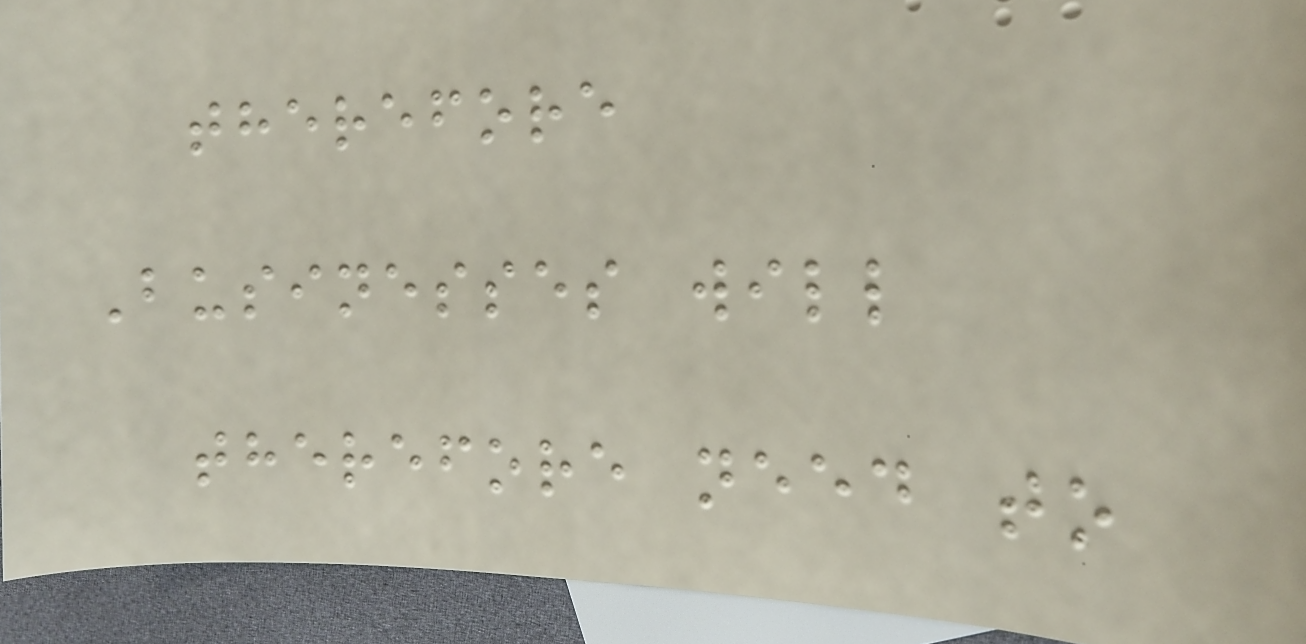therefore
Businesses will
therefore need to
